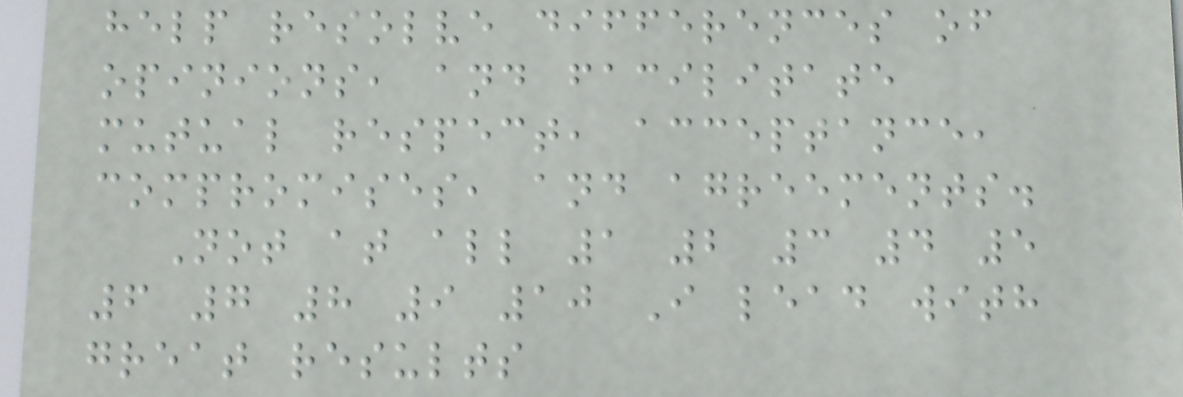help resolve differences of
opinions, and facilitate
mutual respect, acceptance,
compromises, and agreements.
Not at all 1 2 3 4 5
6 7 8 9 10 I lead with
great results
